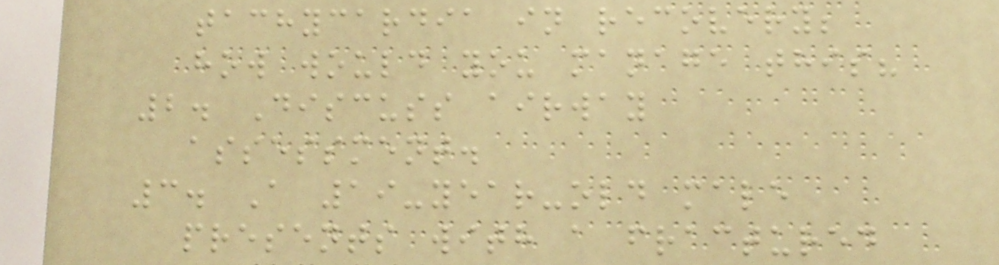tachycardia in recovery;
how would you manage this?
2. Discuss airway
assessment.
3. A 19-year-old male
presents with a fractured
